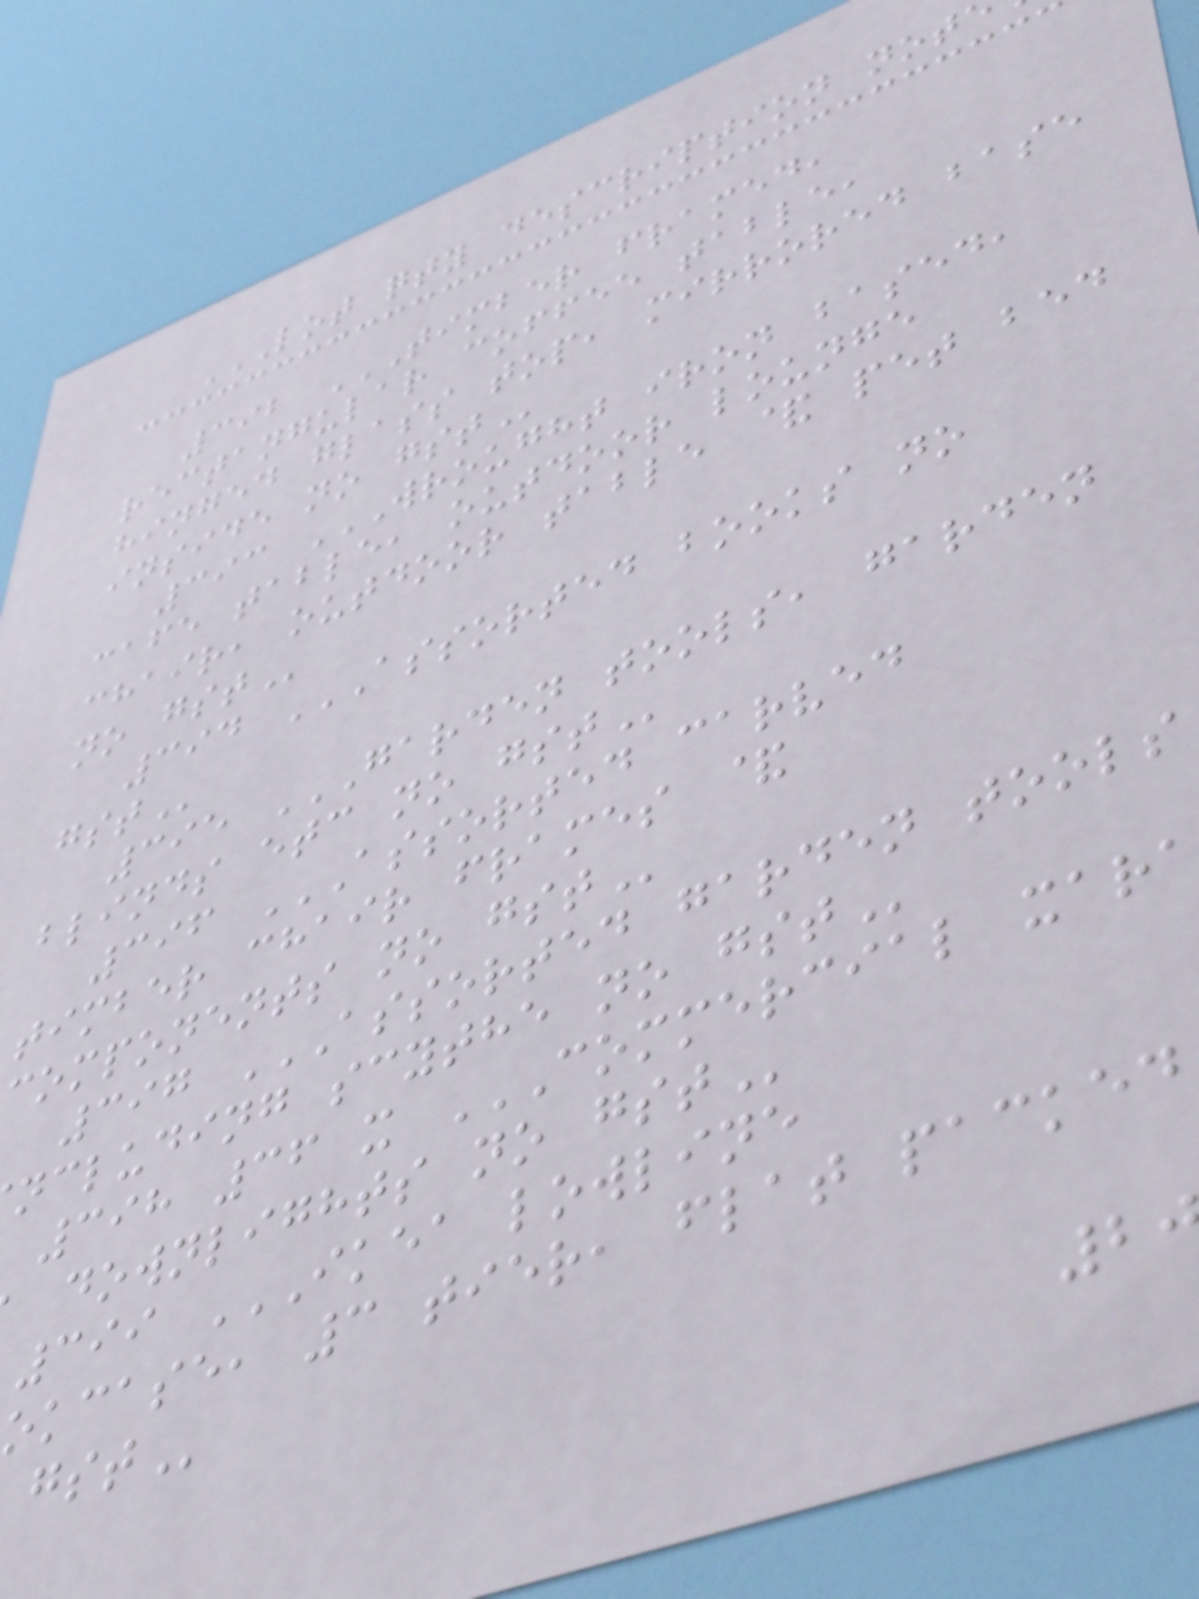392 TIMBER FRAMED,
rectangular coffee table,
hinged glass top, mirrored base
inside no
393 WROUGHT IRON BASED,
cafe table, outdoor lounge
chair, outdoor table & pet bed
394 ASSORTED BOOKS NO
395 GARDEN TOOLS, GARDEN
blinds etc no
396 ASSORTED CARVED
timber chair frames &
components no
397 ASSORTED GARDEN TOOLS
ncluding scythe no
downlights no
399 IKEA LOWLINE
okcase, 3 tier, flat packed
